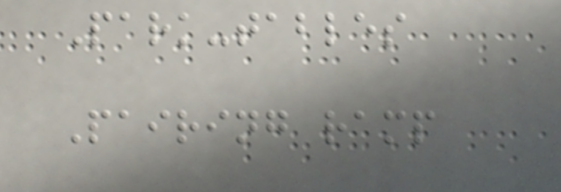Park-tables
Pairing ramp
